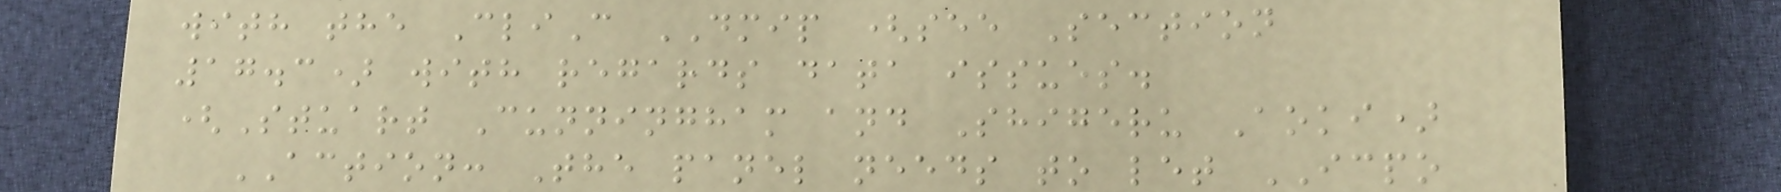with the CliC DMIP (see Section
17.3) with regards data issues.
(Stuart Cunningham and Shigeru Aoki)
ACTION: The panel needs to let ICPO
